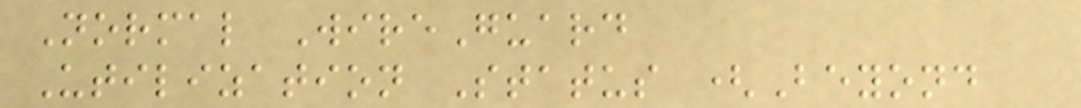Normal WireGuard
Utilization Status (Beyond
